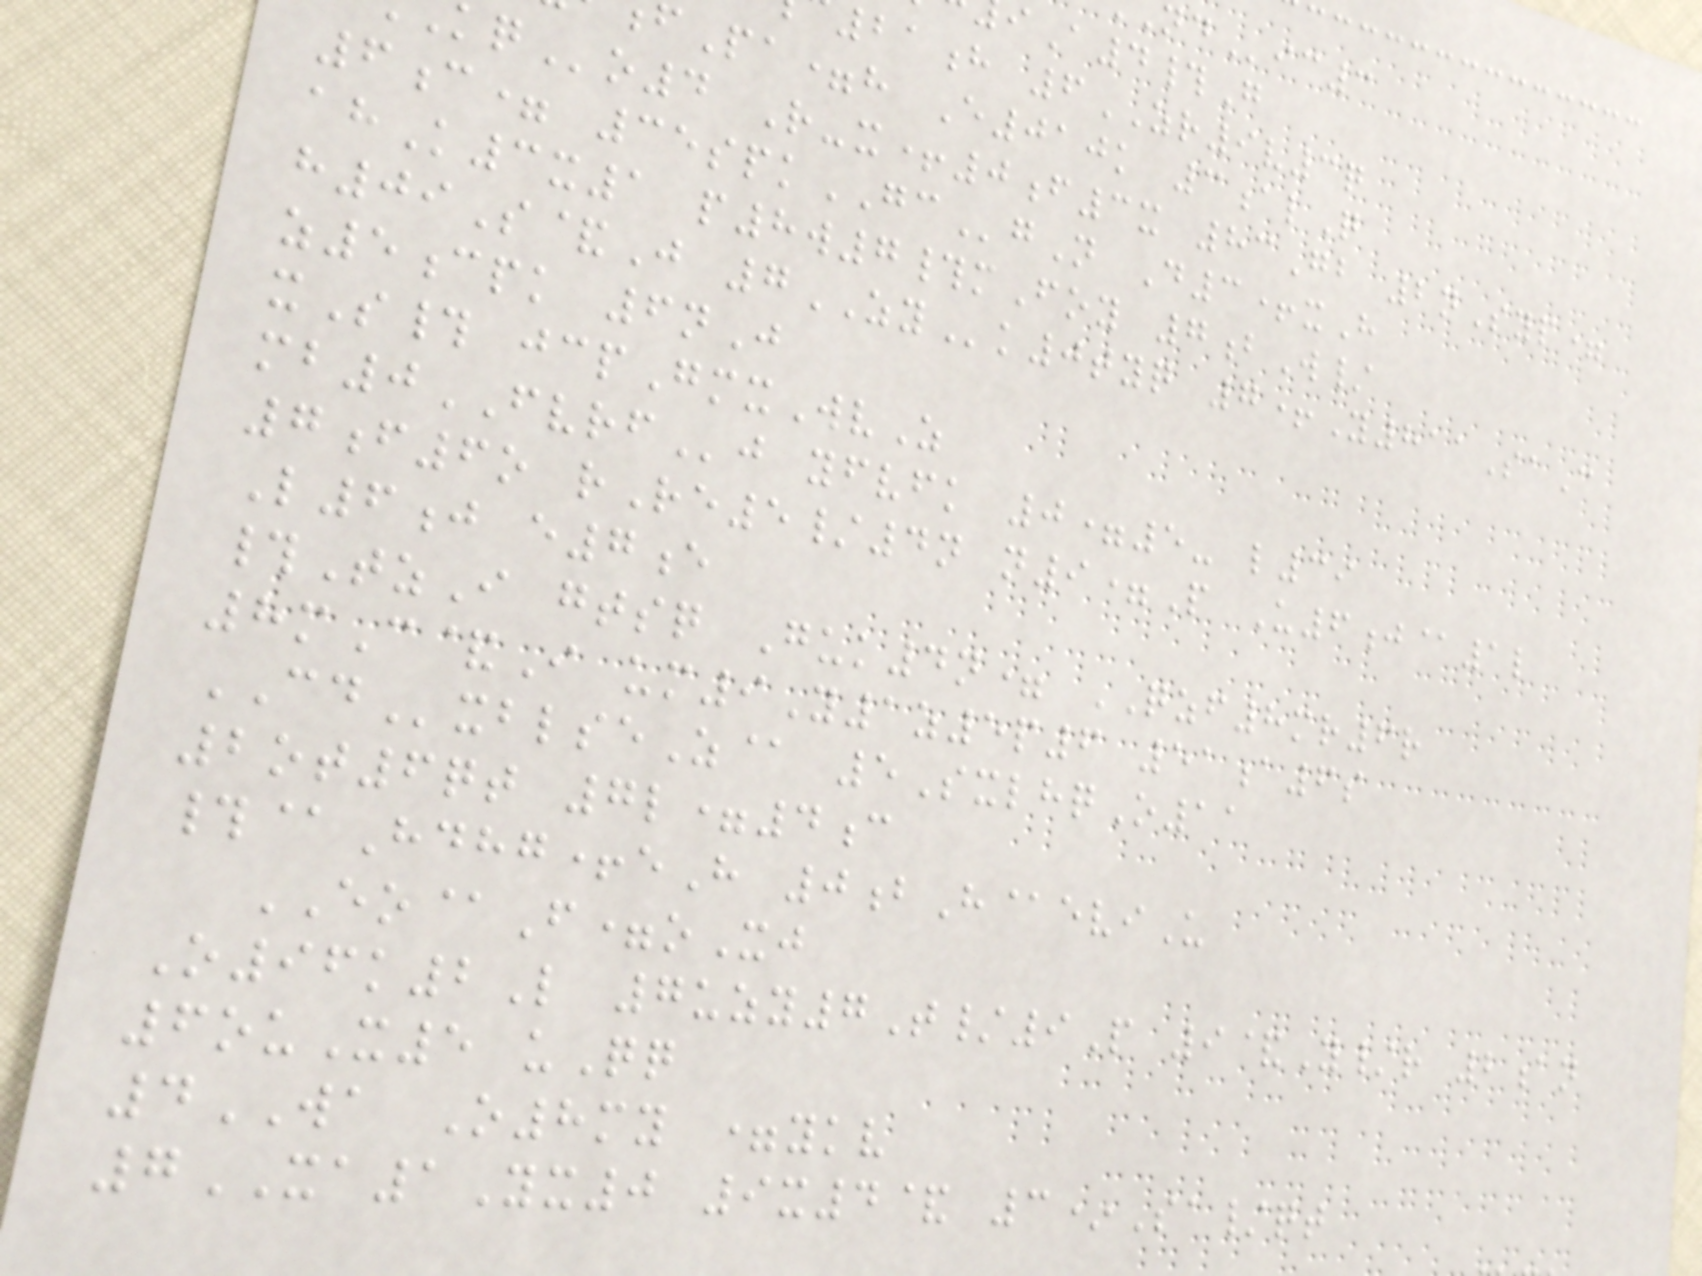A4#G
21h 6ZR9v3q
fPa=h E010k 3alQ
o4 R-x+0f3x 83Gb 2nSyp=
6c= 35spkGCgN D3+xH
ahK3x1 p8w7#mFoy 7bW/
h09S&J 7ZYk0tyq 7+Y811SaC
z5cpk 6nJ
xS# jcpGmxWvZ
mb0FVRFj yfvfk 0=5- l39
7f6o rRe5/4n n9=P U6j@1l
L6j e7e
#TzI gtsq Guk4n= QZF8mr6r
8mC&I um9Y1z5p6 51a6s
CDxblseZ@ 5SxlhqO11
2ot6qt 7l=4c
#@Hdhg+eH 0bH@eviU
EO@F=oXj
O96k2L 7uzy7T/9P 9&Y/r 2an
6ouX5 uQq
4WA O8my =ykv
7XA1Yx0 9x4& 3*Sa/qt
